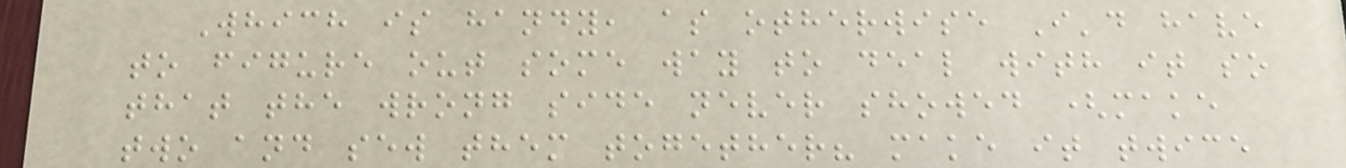Which is handy, as otherwise I'd have
to figure out some way to deal with it so
that the wrong side never showed (make
two and sew them together? make it twice
